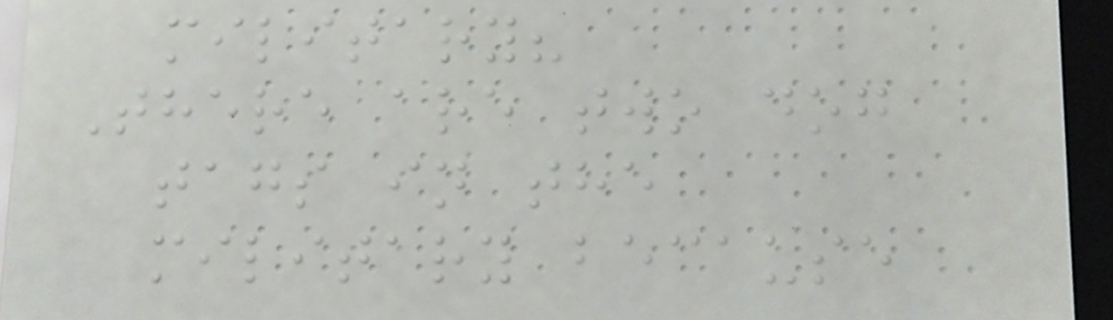military?
There are two dog
tags in the
military because
